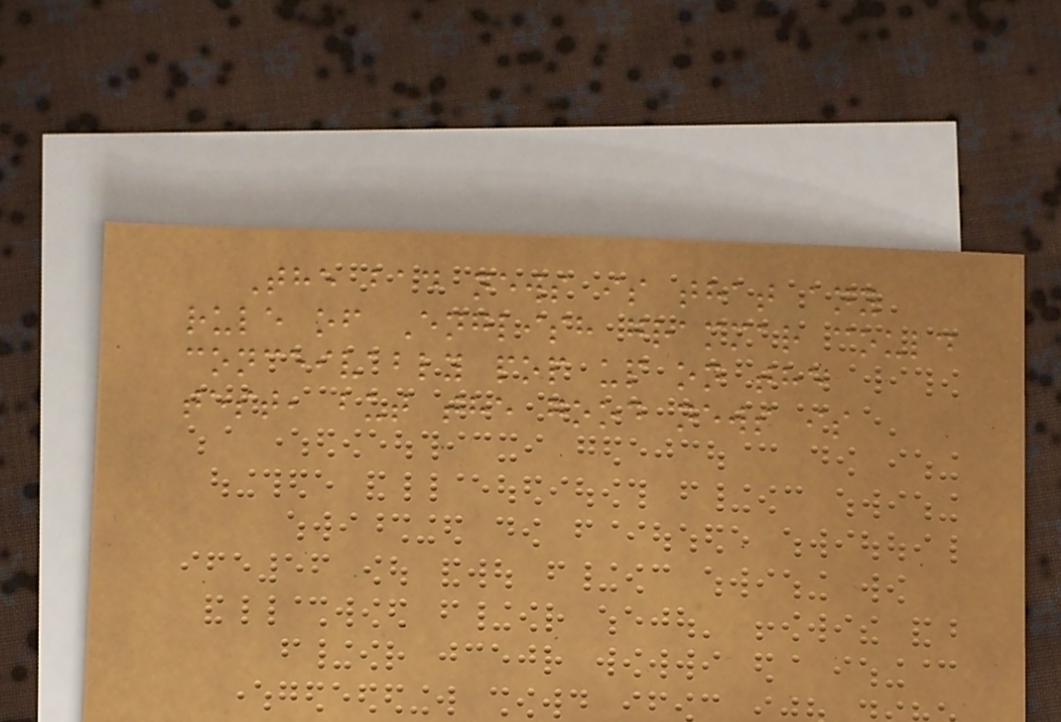The bad news is that any
rule of English grammar could
conceivably pop up on the
test, but the good news is
